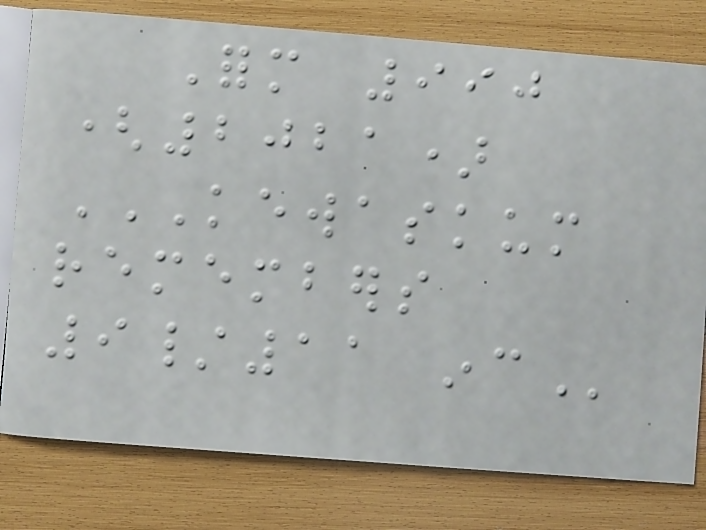Form 990
(2021)
KEWASKUM
REMEMBERS
9/11 INC
